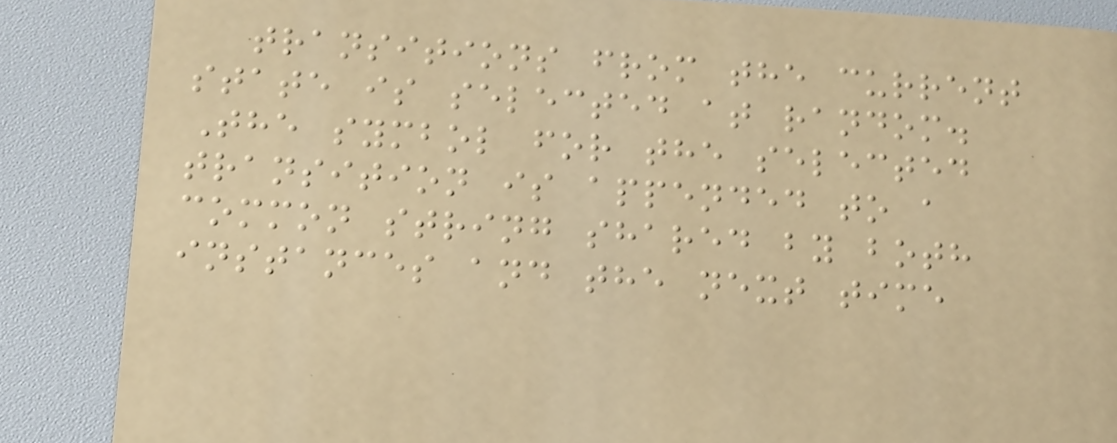transitions from the current
state is selected at random.
The symbol for the selected
transition is appended to a
common string shared by both
instances and the next time
